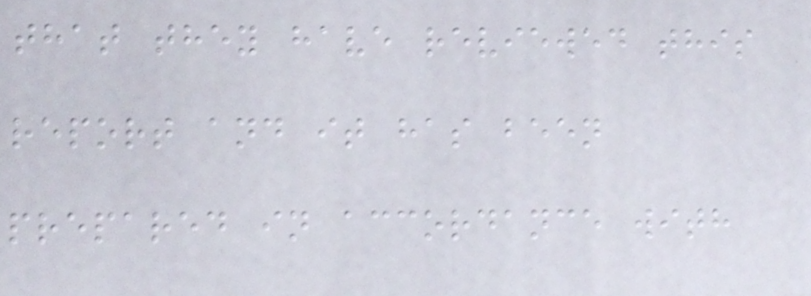that they have reviewed this
report and it has been
prepared in accordance with
